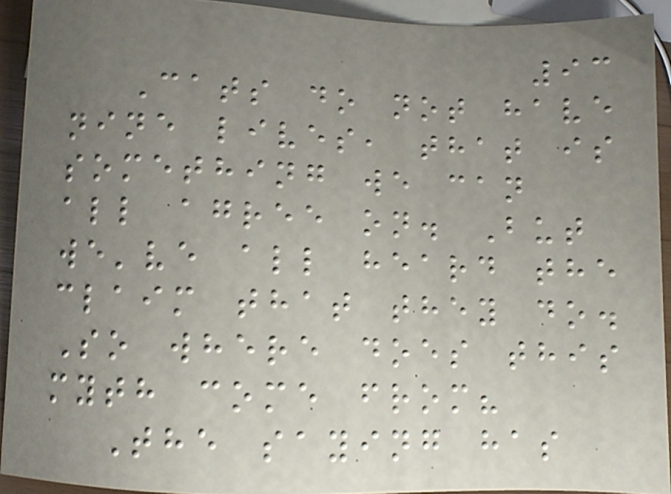93
Cats do not have
nine lives, that is
something we can
all agree on. But
we've all heard the
claim that they do.
So where does this
myth come from?
The saying has
